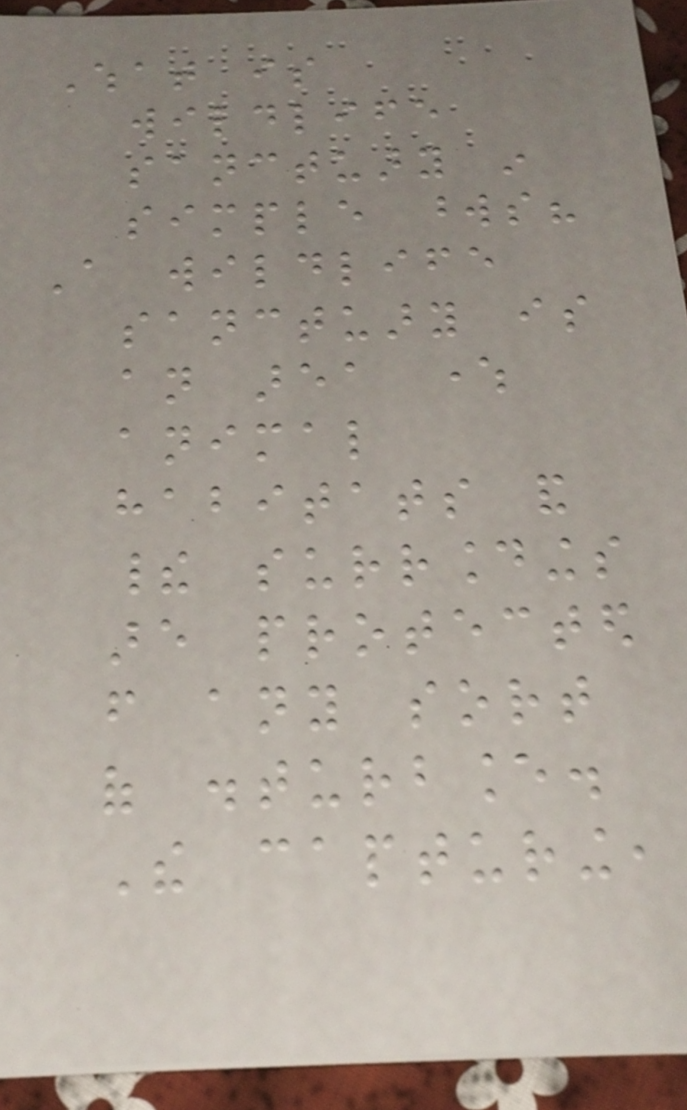What is
wildlife
sanctuary in
simple words?
A wildlife
sanctuary is
an area where
animal
habitats and
their surroundings
are protected
from any sort
of disturbance.
The capturing,
